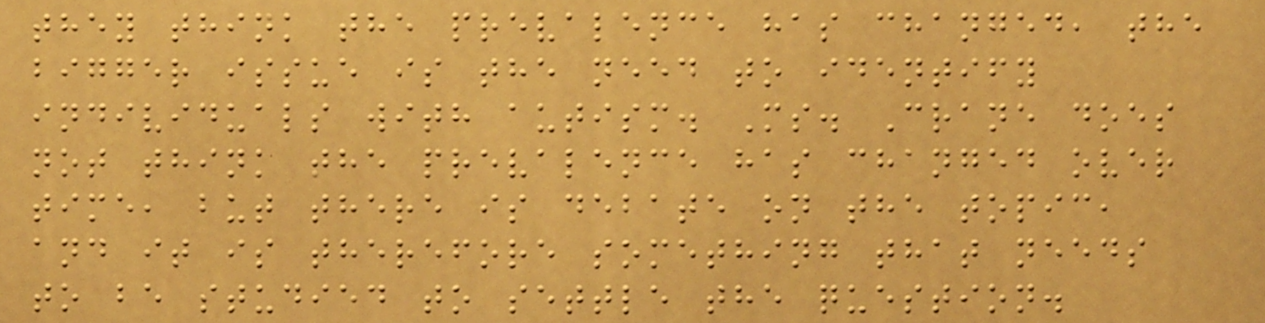they think the prevalence has changed, the
bigger issue is the need to identify
individuals with autism. Ms. Crane does
not think the prevalence has changed over
time, but there is debate on the topic,
and it is therefore something that needs
to be studied to settle the question.
